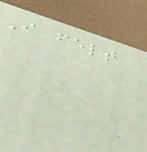I felt
